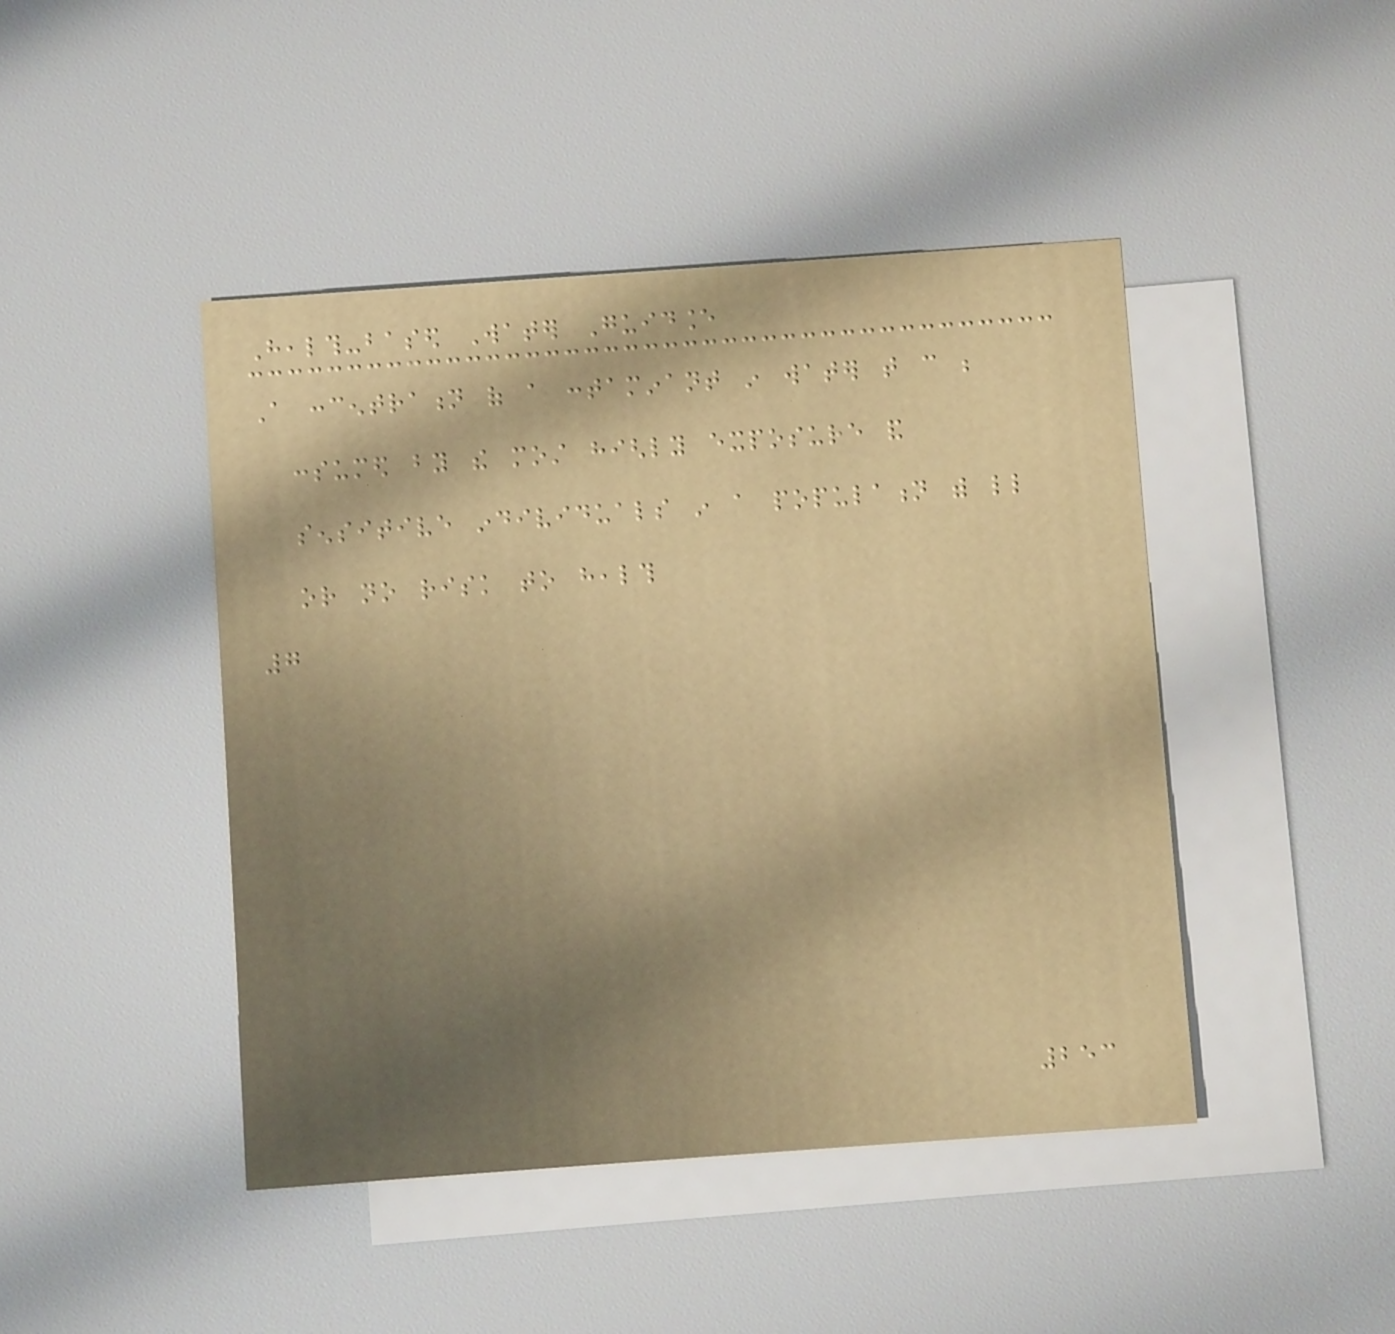Health-based Water Guidance
A concentration of a contaminant in water that can be
consumed by the most highly exposure and
sensitive individuals in a population with little
or no risk to health
7
253
